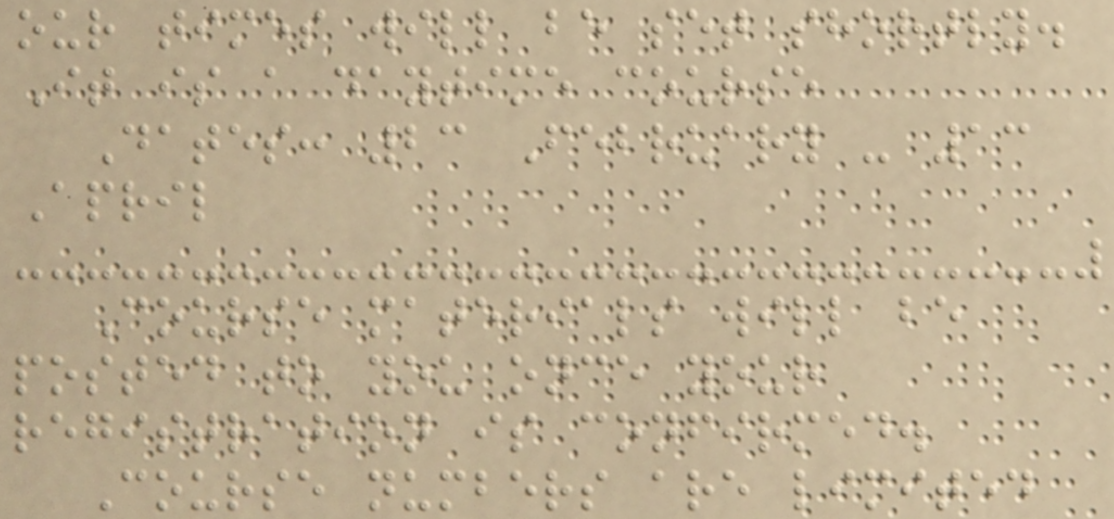our times will be set shortly.
It is a daytime course
Dates: 23 February - 13
April
Course materials will be
posted to you once your
registration is confirmed.
Course numbers are limited
